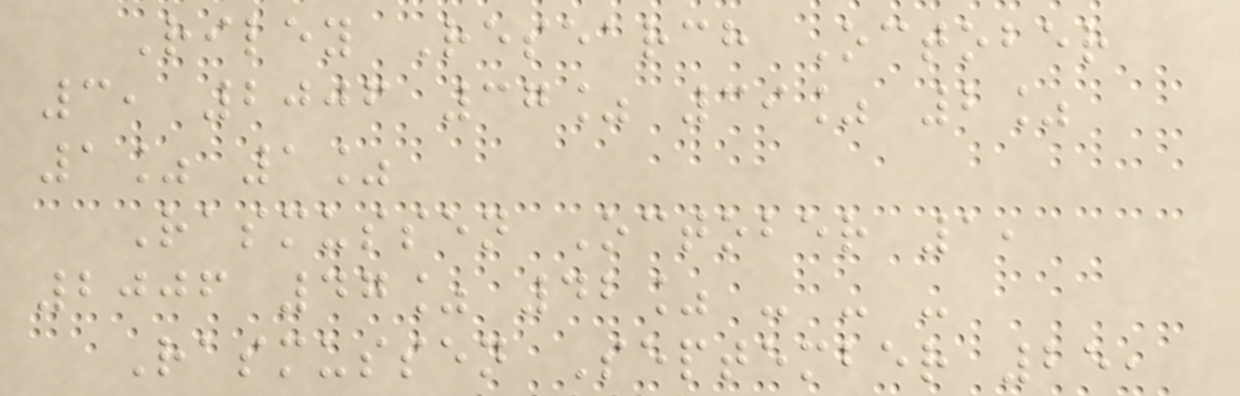Riley Research October
3, 2006 37% 39% 2%
1% 1%
Rasmussen October 1,
2006 47% 42% - - -
Rasmussen September 25,
